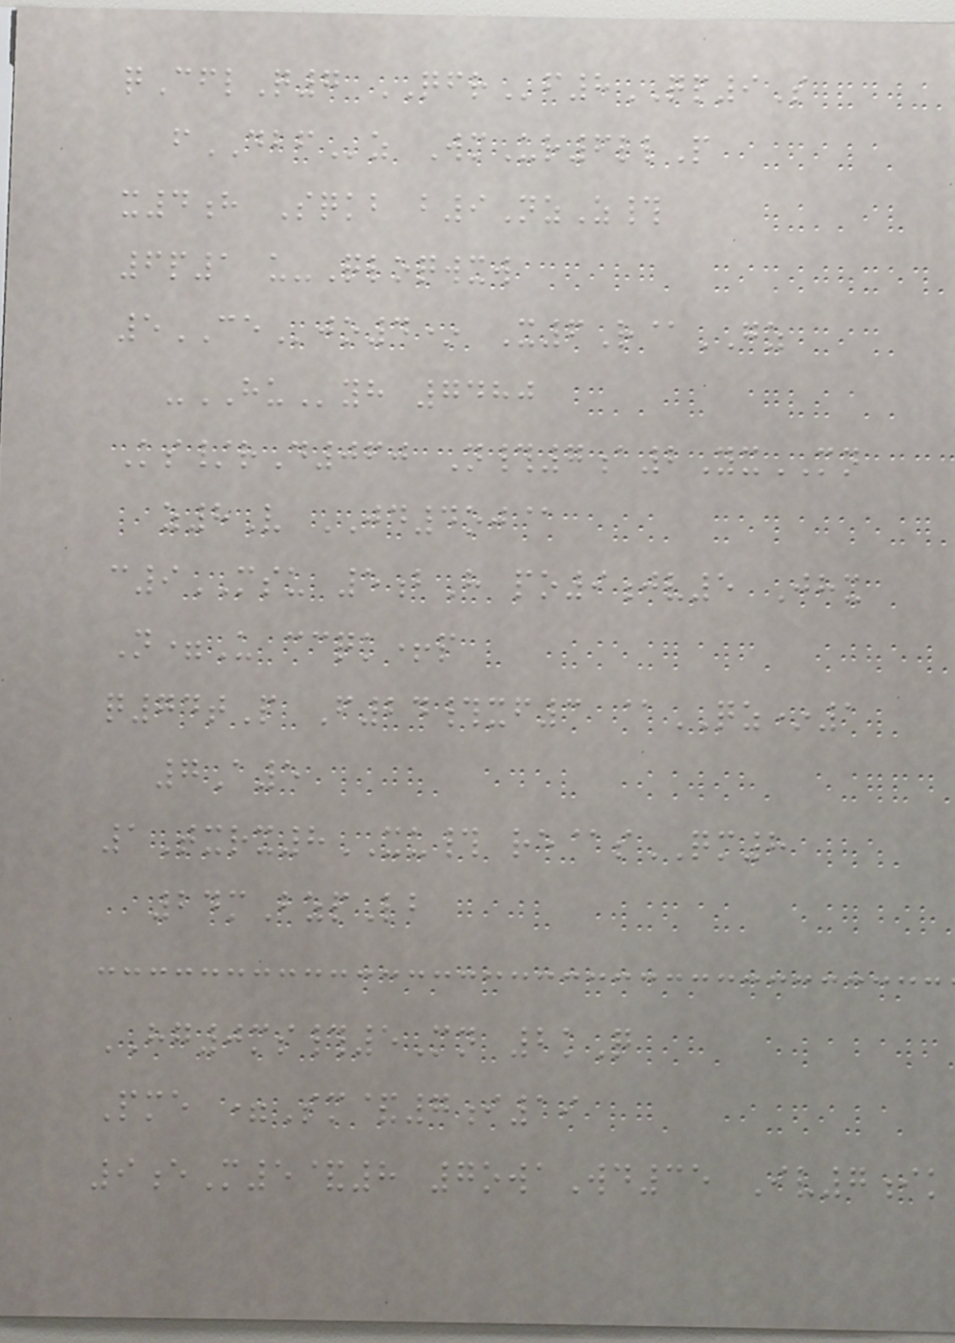qCflQ7 QFRf8QP9S
fDBFz WmUr6llP
x4h Sqkb b9NzZ#
6p1 u-Qloqwxw
5CEjo4* X6R@GZ
-HUyh 7480
Ks/rD060 N#7a2YxMN
z8V JD4oj@
c9MSU 5bH po9jv5 Jhx
N=U ccqk+p
q74tP F24#xf3 @QZ*1
7A5
1Txrx8XU# re@sQM8
24mBzpLb
HG0ms#5Mn 2kQ
Pme =Sm&7i19
9eM5&8 7owaWd35 Iv7ik
